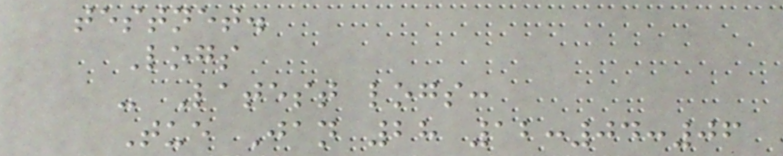testnet.
Logs
- Latest logs:
Tue Jan 28 12:04:06
